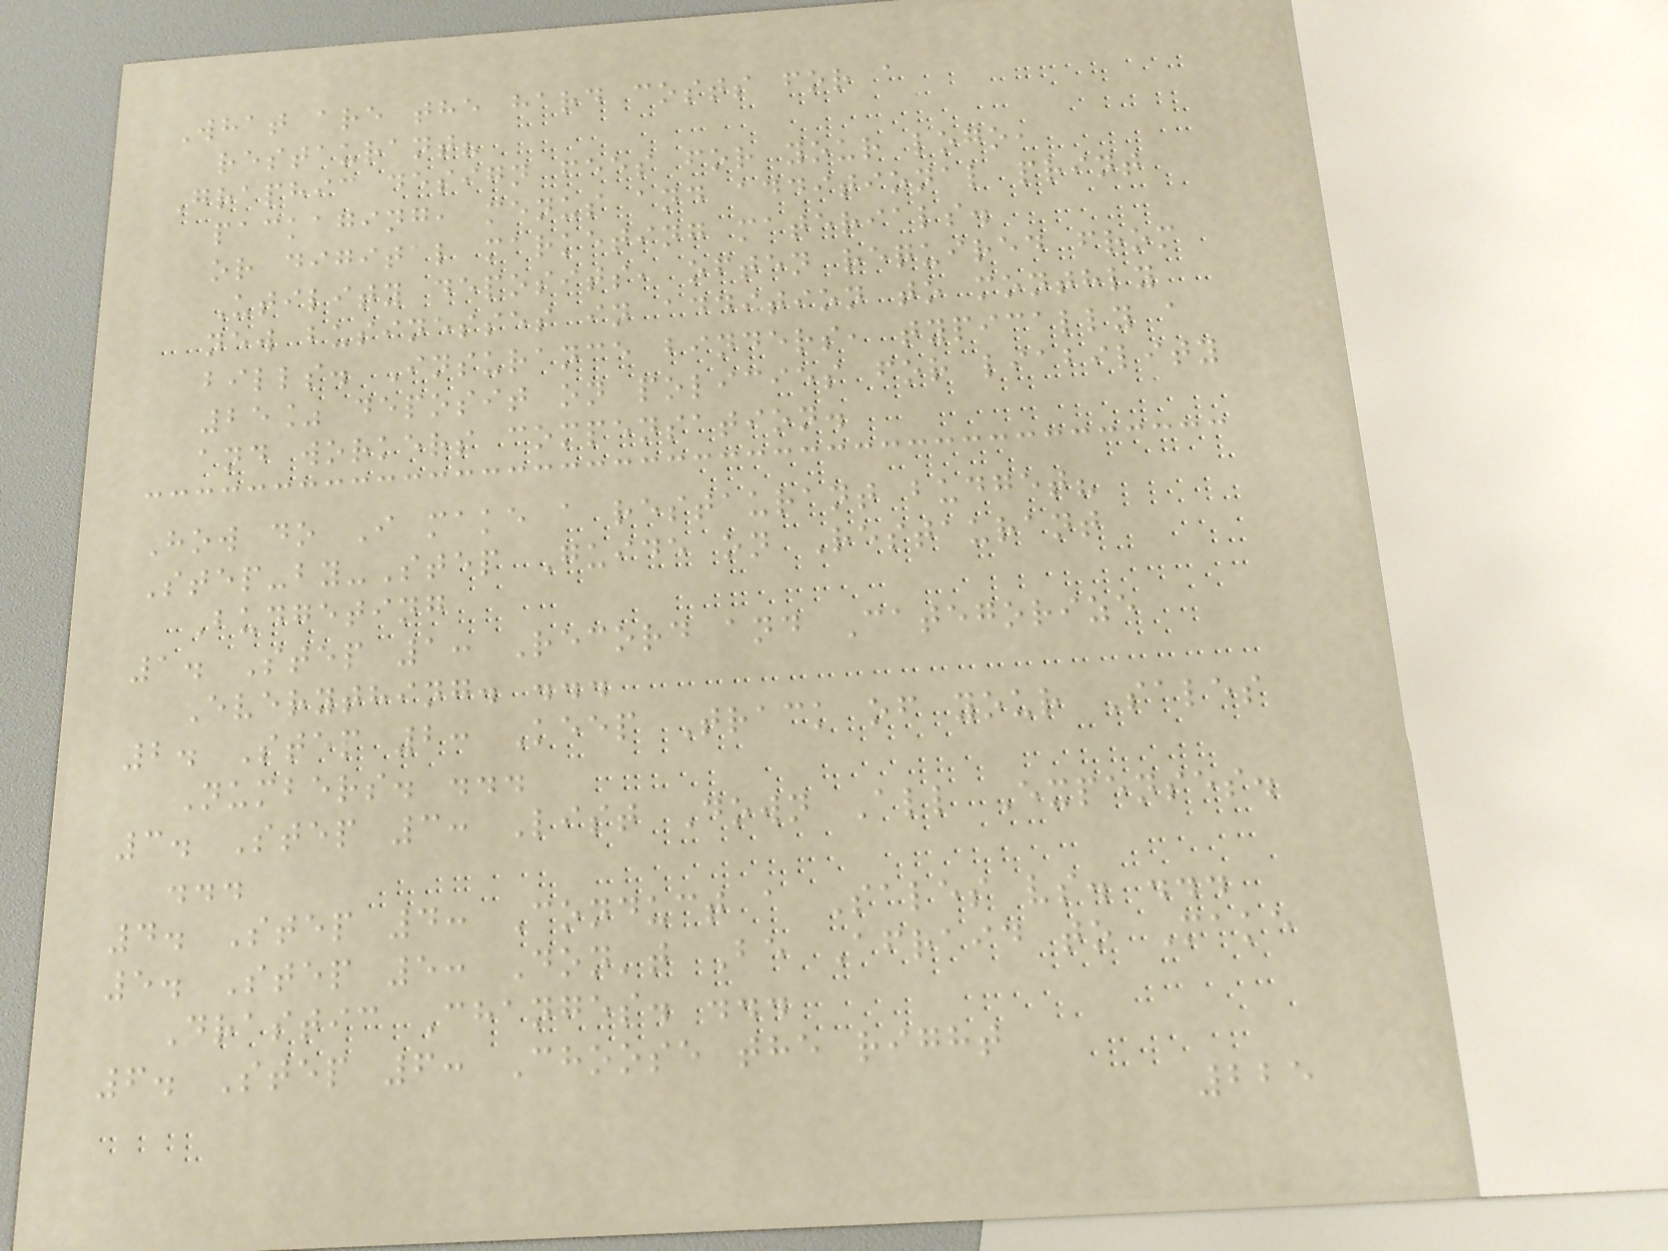What are the hard costs for a
restaurant?
Graphic design fees for your logo,
packaging, menus and additional print
or digital marketing materials.
Utility deposits, often required from
new businesses in addition to monthly
bills. Insurance binders, typically a
25% deposit on policies for liability
and workers compensation.
How do I make a restaurant budget?
Step-by-Step Guide on Restaurant
Budgeting
1. Step 1: Record and Categorize
Everything. ...
2. Step 2: Keep Track of your Sales
Numbers. ...
3. Step 3: List Down All Expenses.
...
4. Step 4: Conduct a Sales vs. ...
5. Step 5: Don't Be Afraid to Make
Drastic Changes. ...
6. Step 6: Choose the right
225
